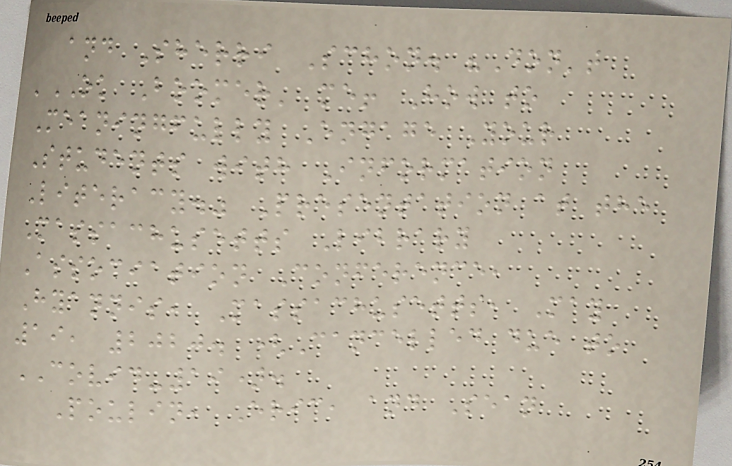and Sherri Schon. "Don't
'OK Boomer' me! How to
Meaningfully Engage Your
Students with Information
Literacy." Presentation at the
Massachusetts Library
Association Conference,
Hyannis, Massachusetts, May
19, 2020. (Cancelled due to
COVID-19).
Poulin, Eric, and Sean
